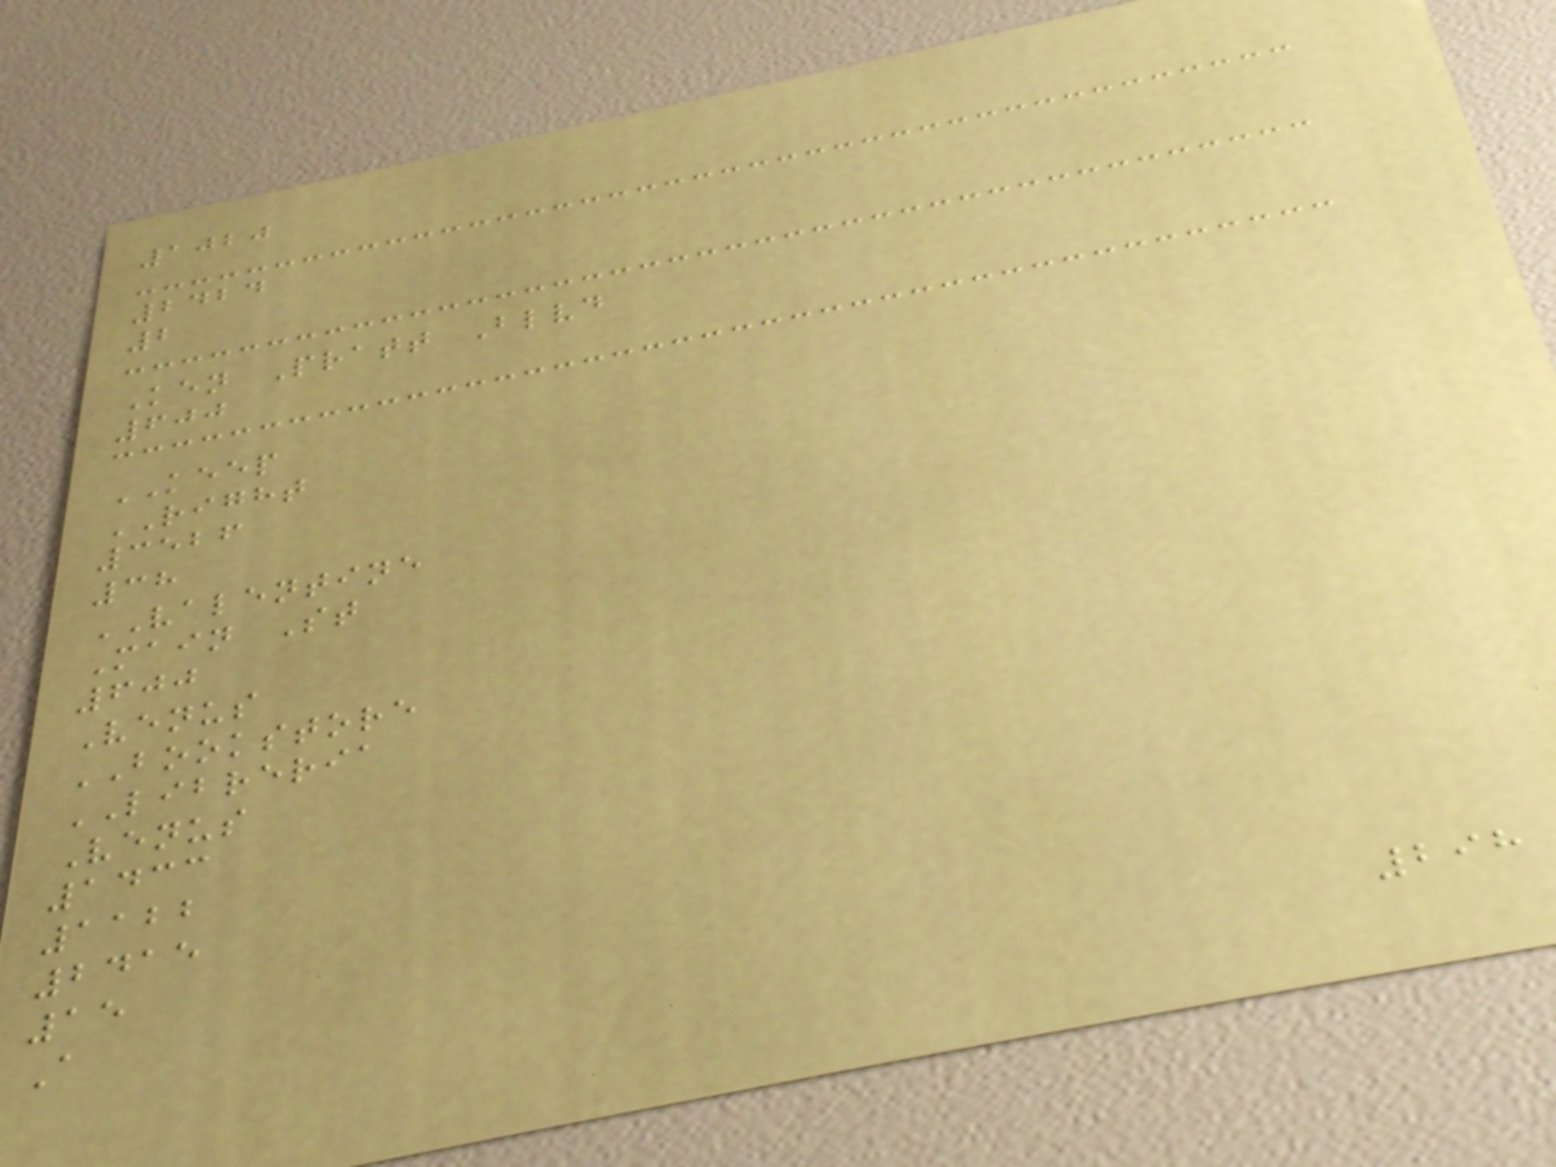1020
2424
2
Ken Pratt Blvd
600
KEEP
RIGHT
3526
38
VALENTINE
Main St
600
Venus
BOOKSTORE
LIBRERIA
Venus
1433
1122
2415
15
A
298
